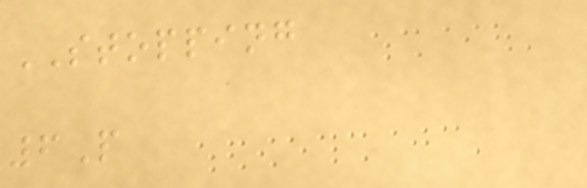STOPPING
6P
